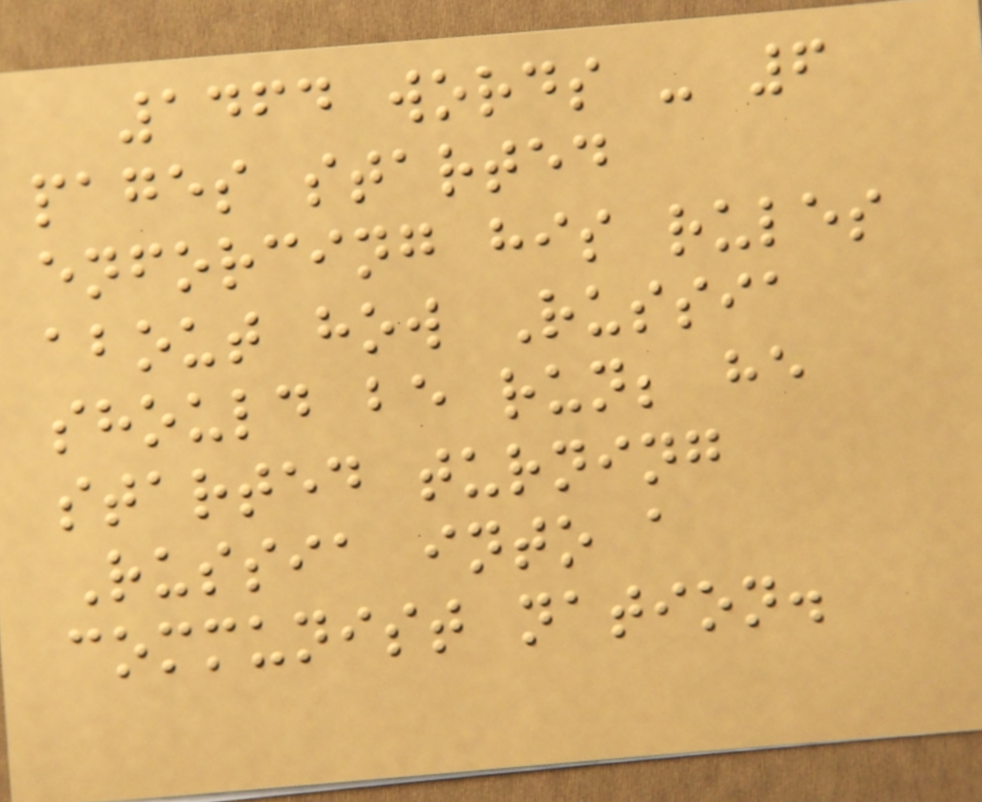1464 words - 6
pages started
enforcing his rules
about how Russia
should be run; he
started turning
Russia into a
communist nation.
